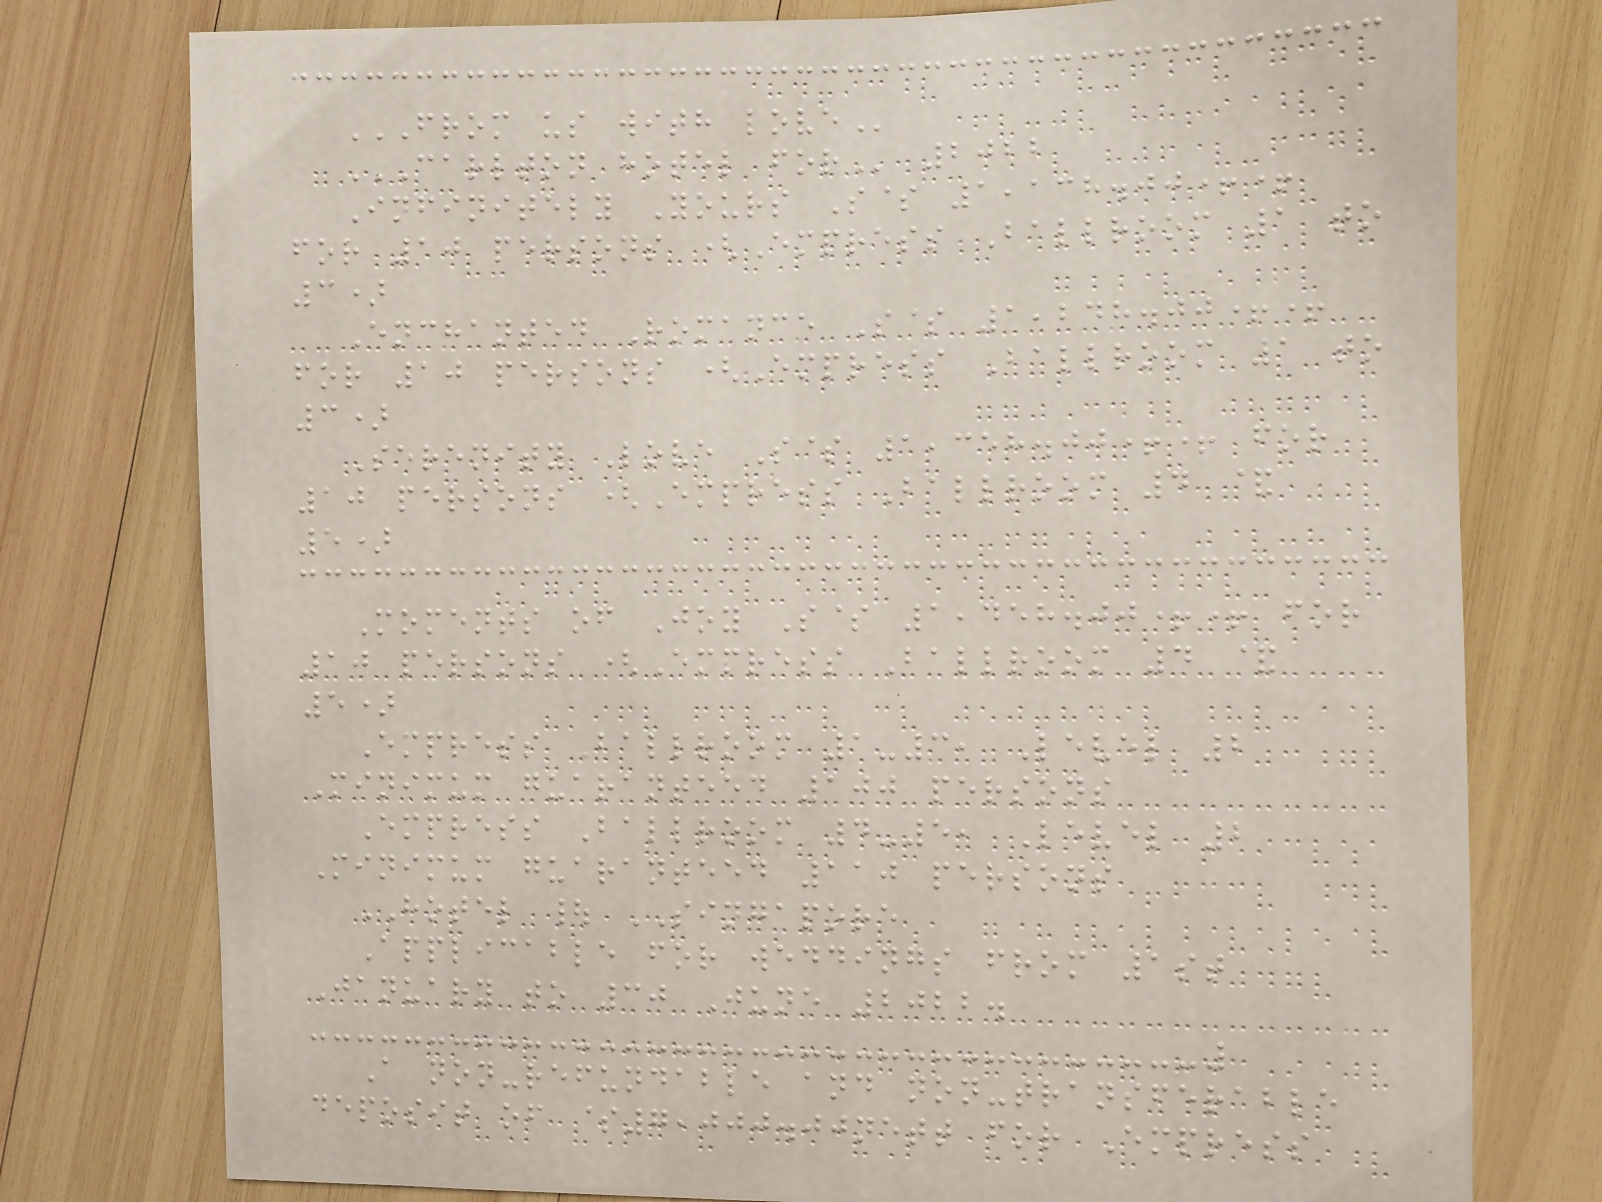FROM US WITH LOVE
CARLTON HOTEL FOR 2022
Infinitely Yours S$ 1,138.00++
for 10 persons (Empress Ballroom 1 to
3)
Enchanted Romance S$ 1,248.00++
for 10 persons (Empress Ballroom 1 to
3)
Serenity Love S$ 1,358.00++ for
10 persons (Empress Ballroom 4 &
5)
Moments of Joy S$ 1,458.00++ for
10 persons (Empress Ballroom 4 &
5)
Empress Ballroom 1-3, Level 2
Minimum guaranteed 100 persons
Empress Ballroom 4-5, Level 2
Minimum guaranteed 110 persons
HOTEL | SINGAPORE
Applicable for weddings from 1st
January to 30 June 2022.
A non-refundable and non-transferable
deposit of $7,000.00nett for Empress
